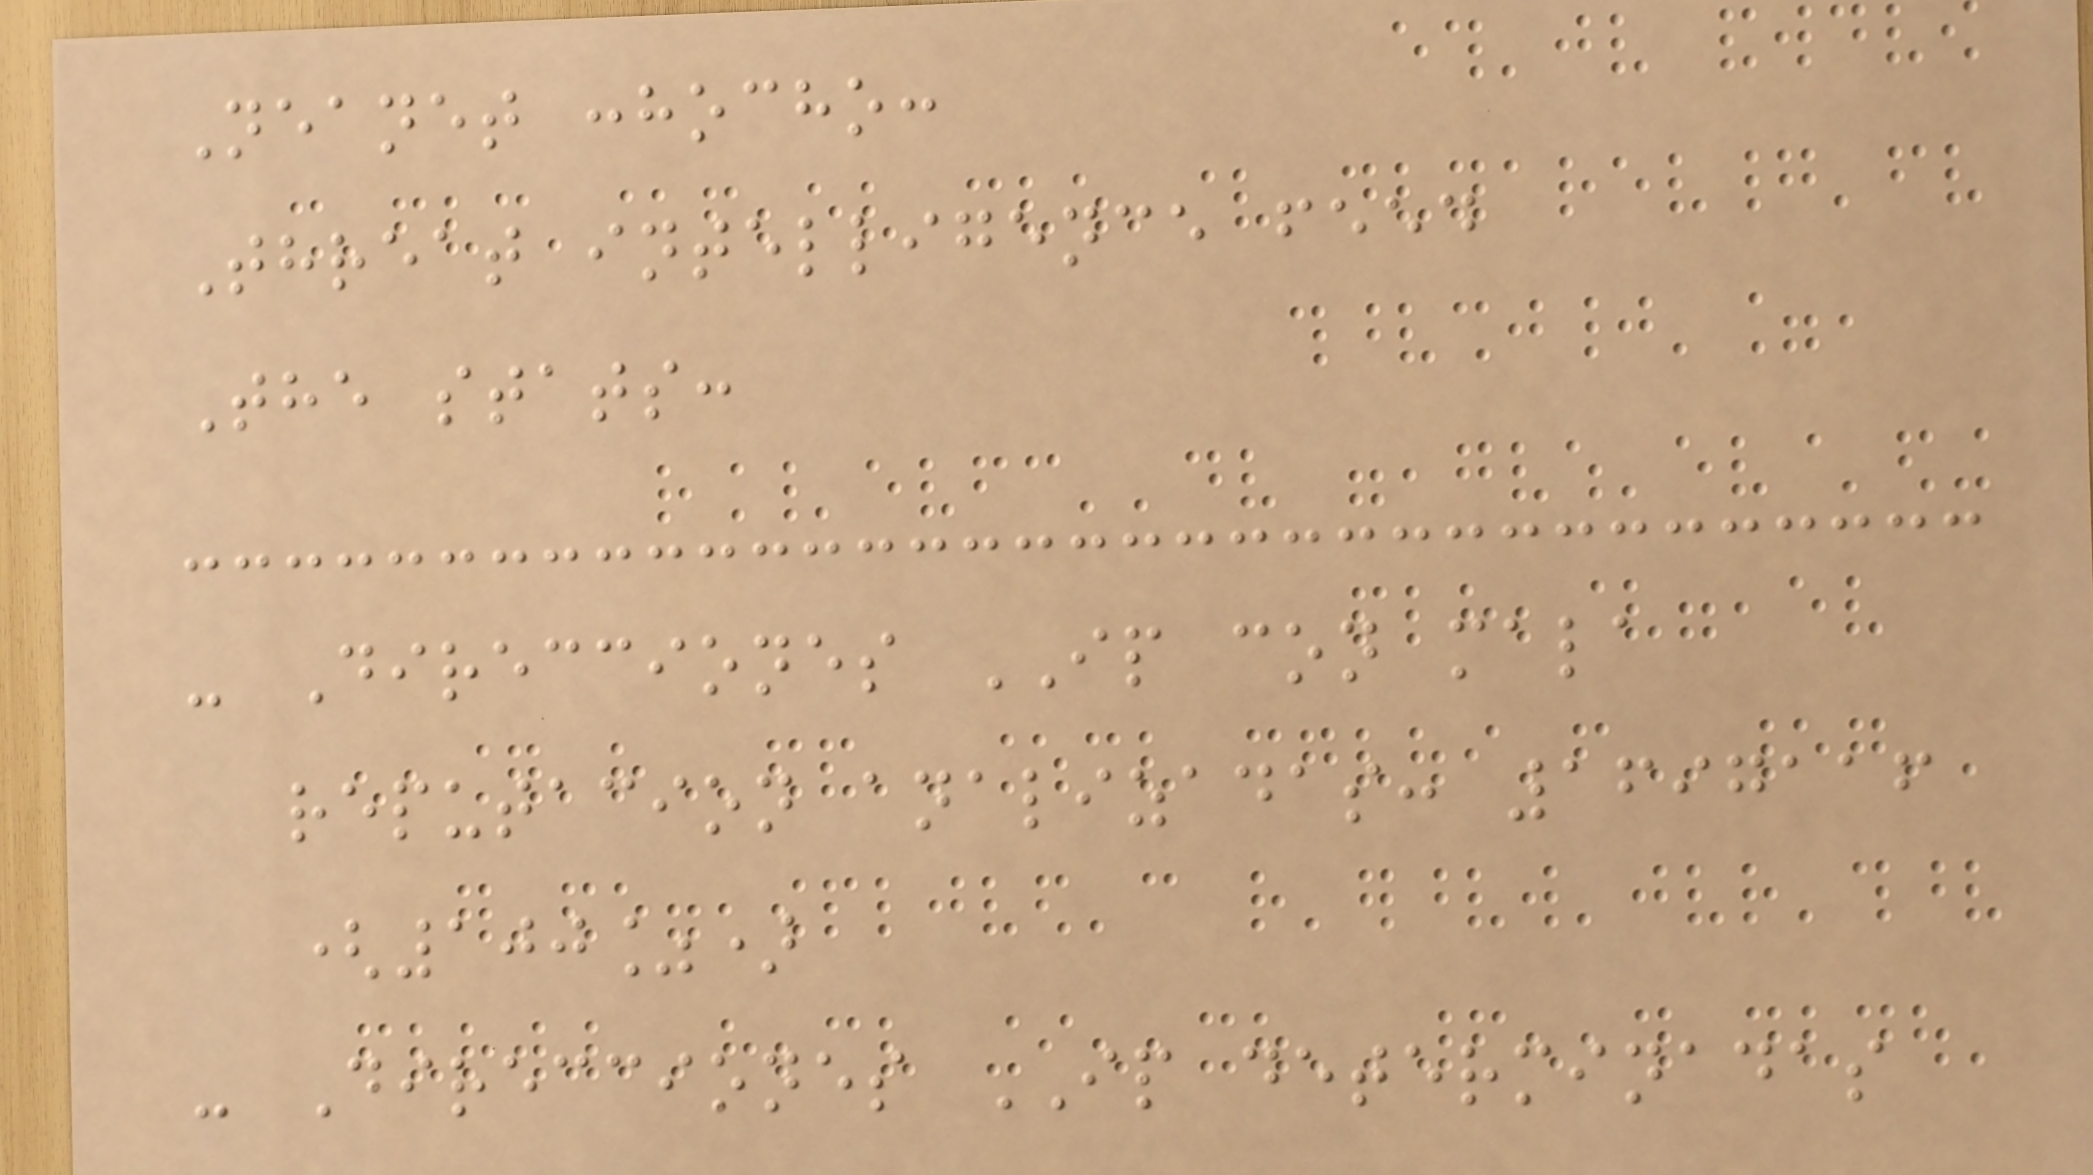Neanet :hocho:
Threat intelligence feed
The stats:
- Direcciones IP con mala
reputacion analizadas: 1697116
(100%)
- Direcciones IP determinadas
